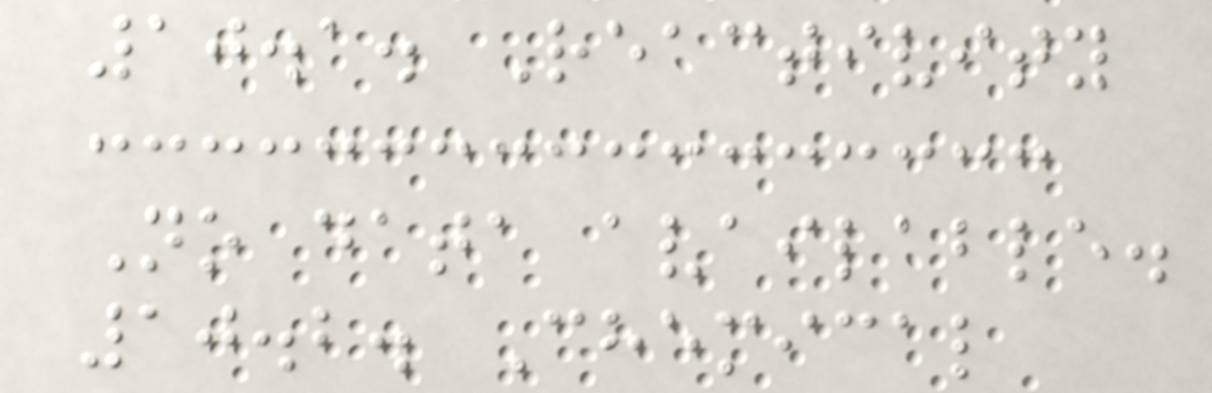10.1. Reactivity
No data available.
10.2. Chemical
